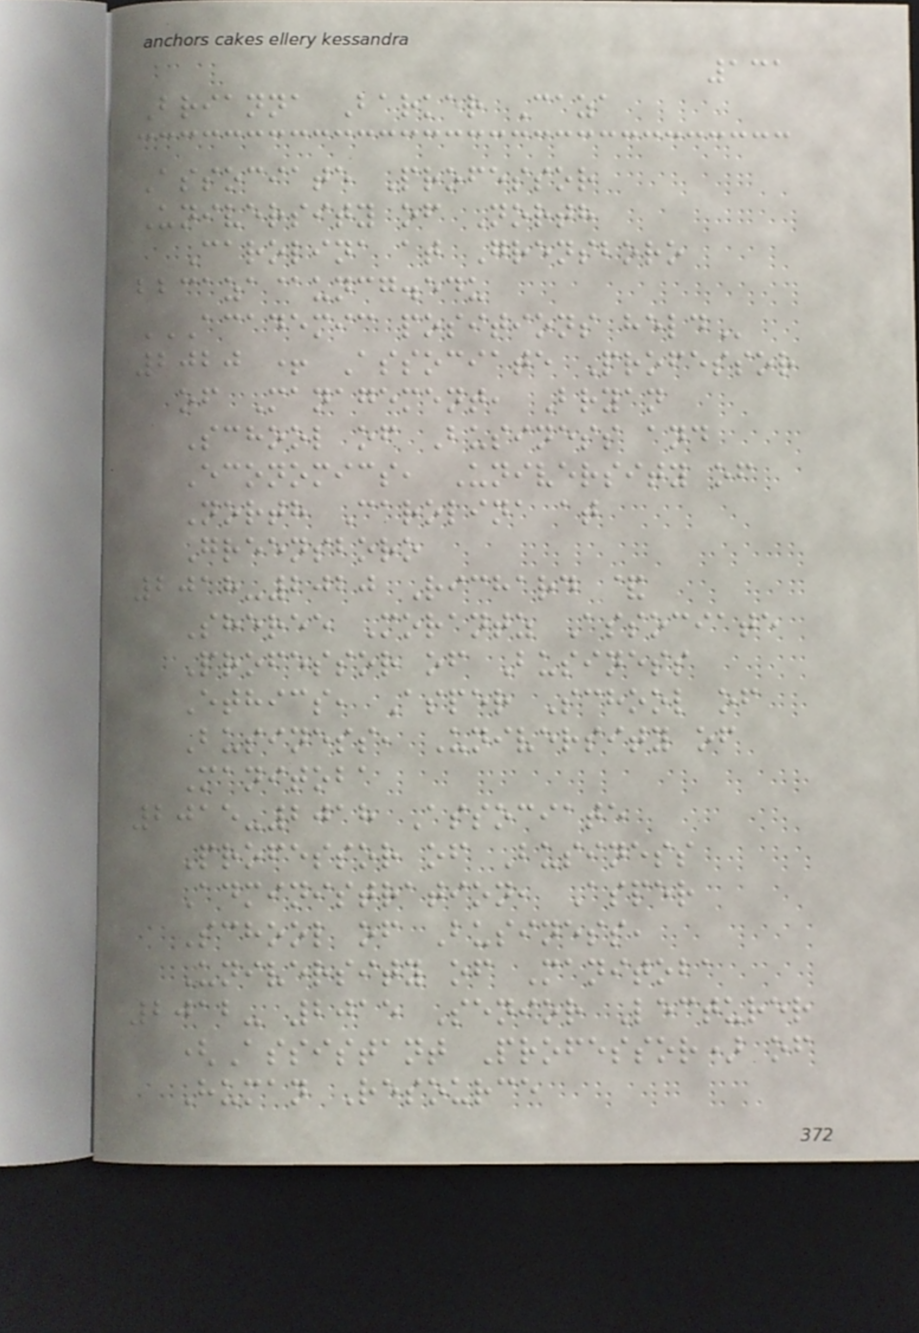131
Brianna Barker Caza
Associate Professor
University of North
Carolina at Grensboro
bbcaza@uncg.edu
ACADEMIC POSITIONS HELD
2020 + Associate Professor
of Management, Bryan
School of Business and
Economics, University of
North Carolina at
Greensboro
2018-2020 Richard &
Sheree Morantz Associate
Professor of Business
Ethics, Asper School of
Business, University of
Manitoba
2015-2018 Associate
Professor of Business
Administration, Asper
School of Business,
University of Manitoba
2012- 2015 Senior Lecturer
(Assistant Professor) of
Human Resource
